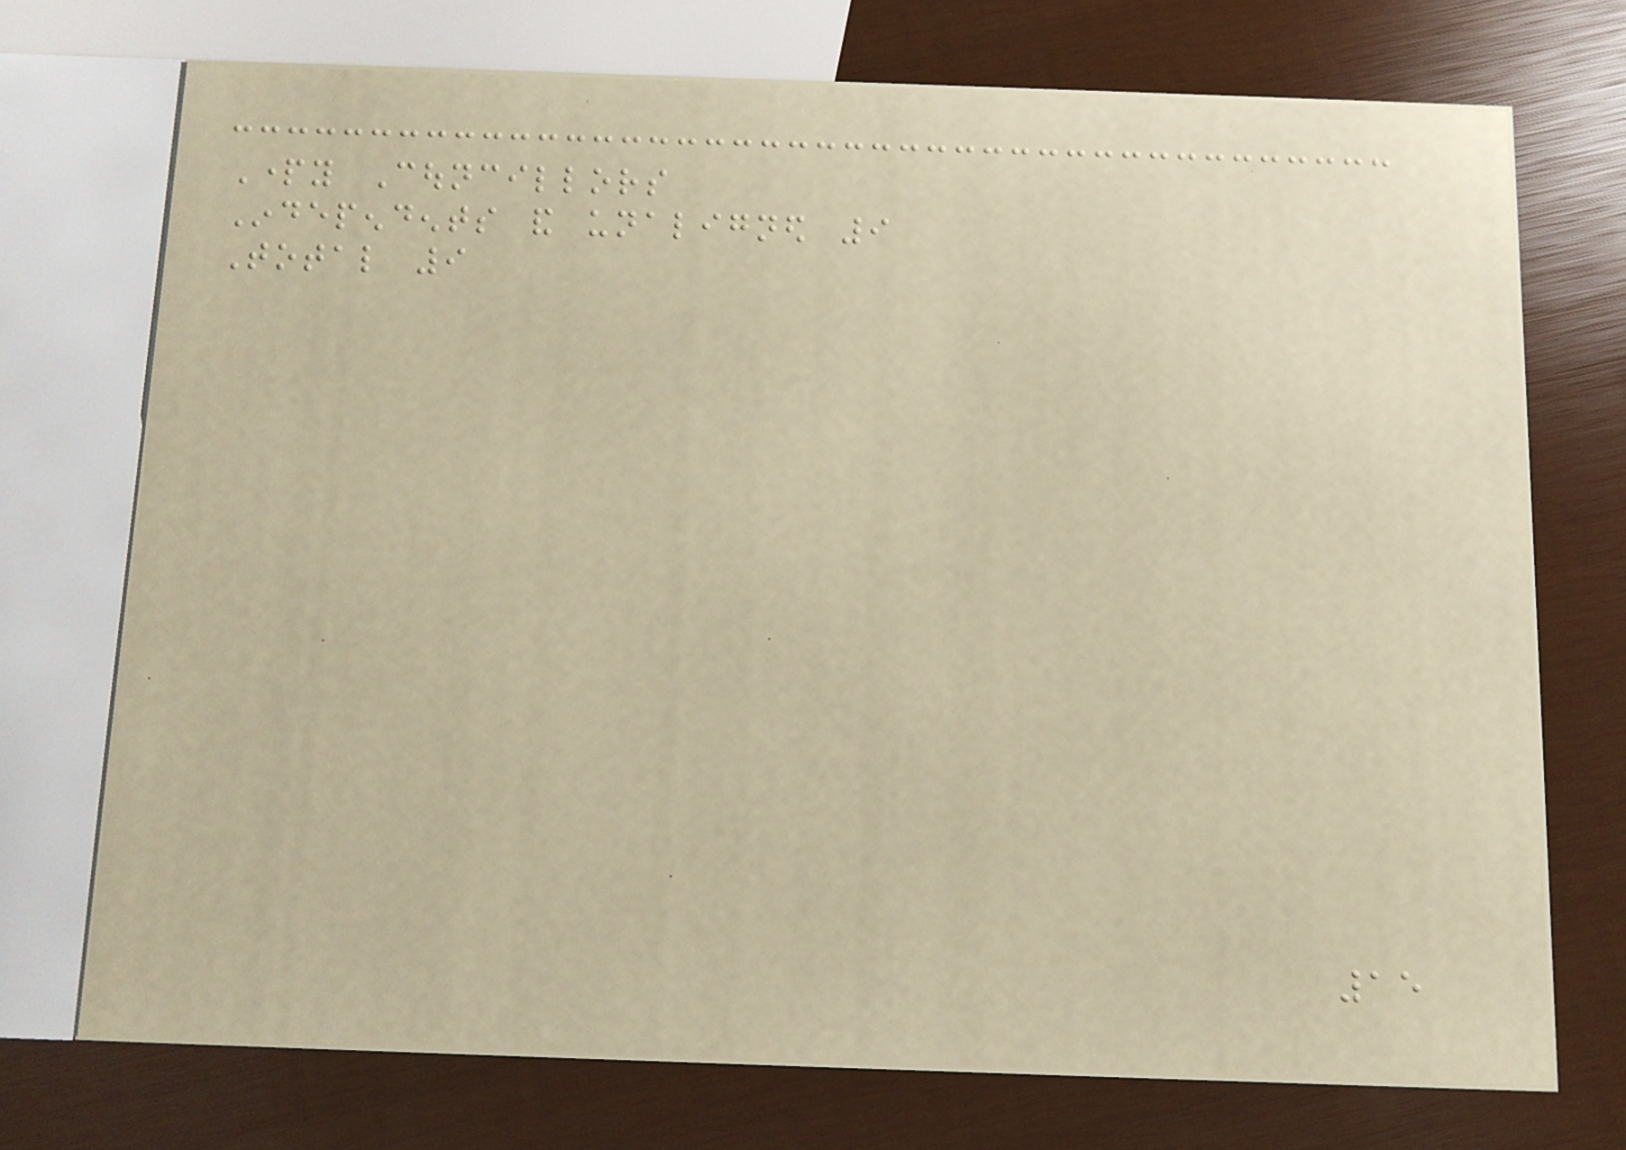Party Councillors
Independents and unaligned 9
Total 9
15
